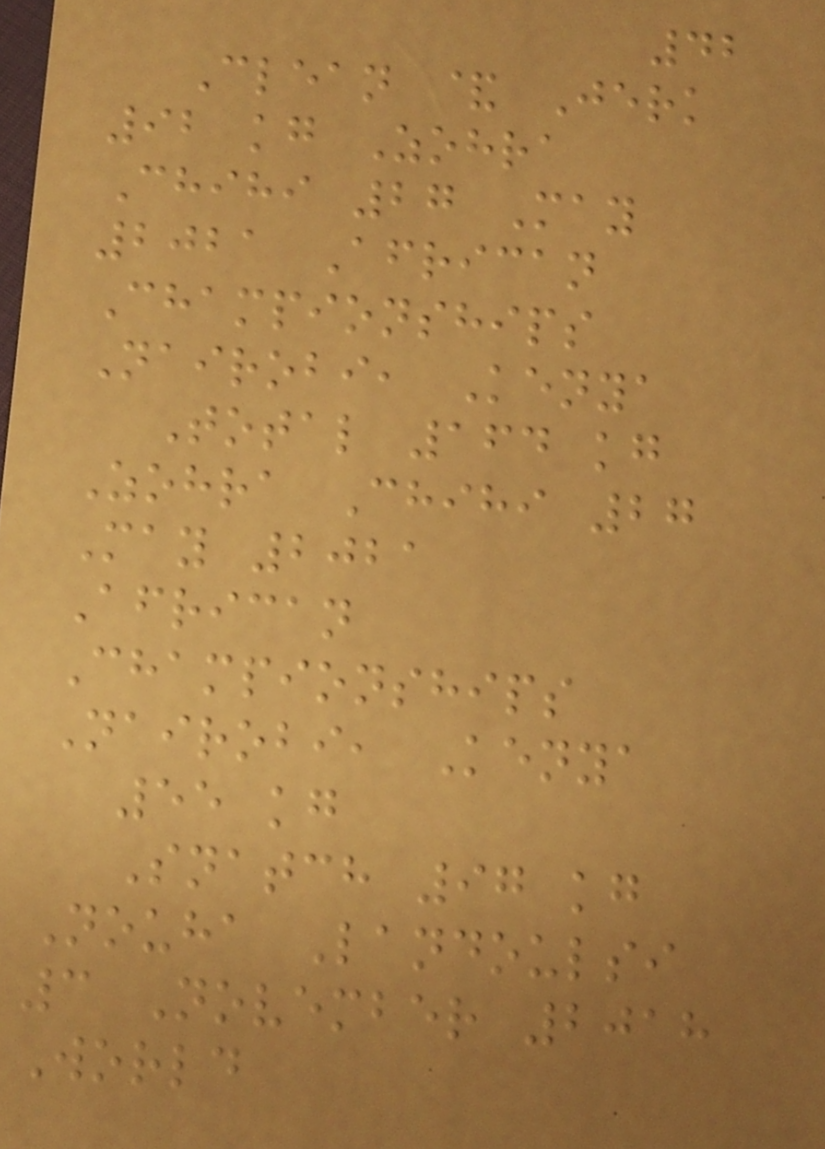42
Clean & Jerk
92 kg Zohra
Chihi 27 May
2021 African
Championships
Nairobi, Kenya
Total 164 kg
Zohra Chihi 27
May 2021
African
Championships
Nairobi, Kenya
55 kg
Snatch 97 kg
Nouha Landoulsi
3 November 2018
World
